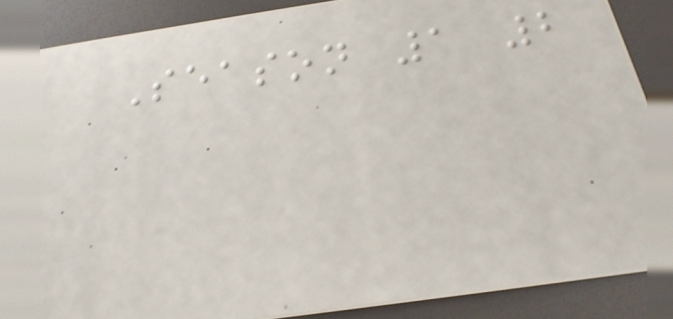Season 1 2
